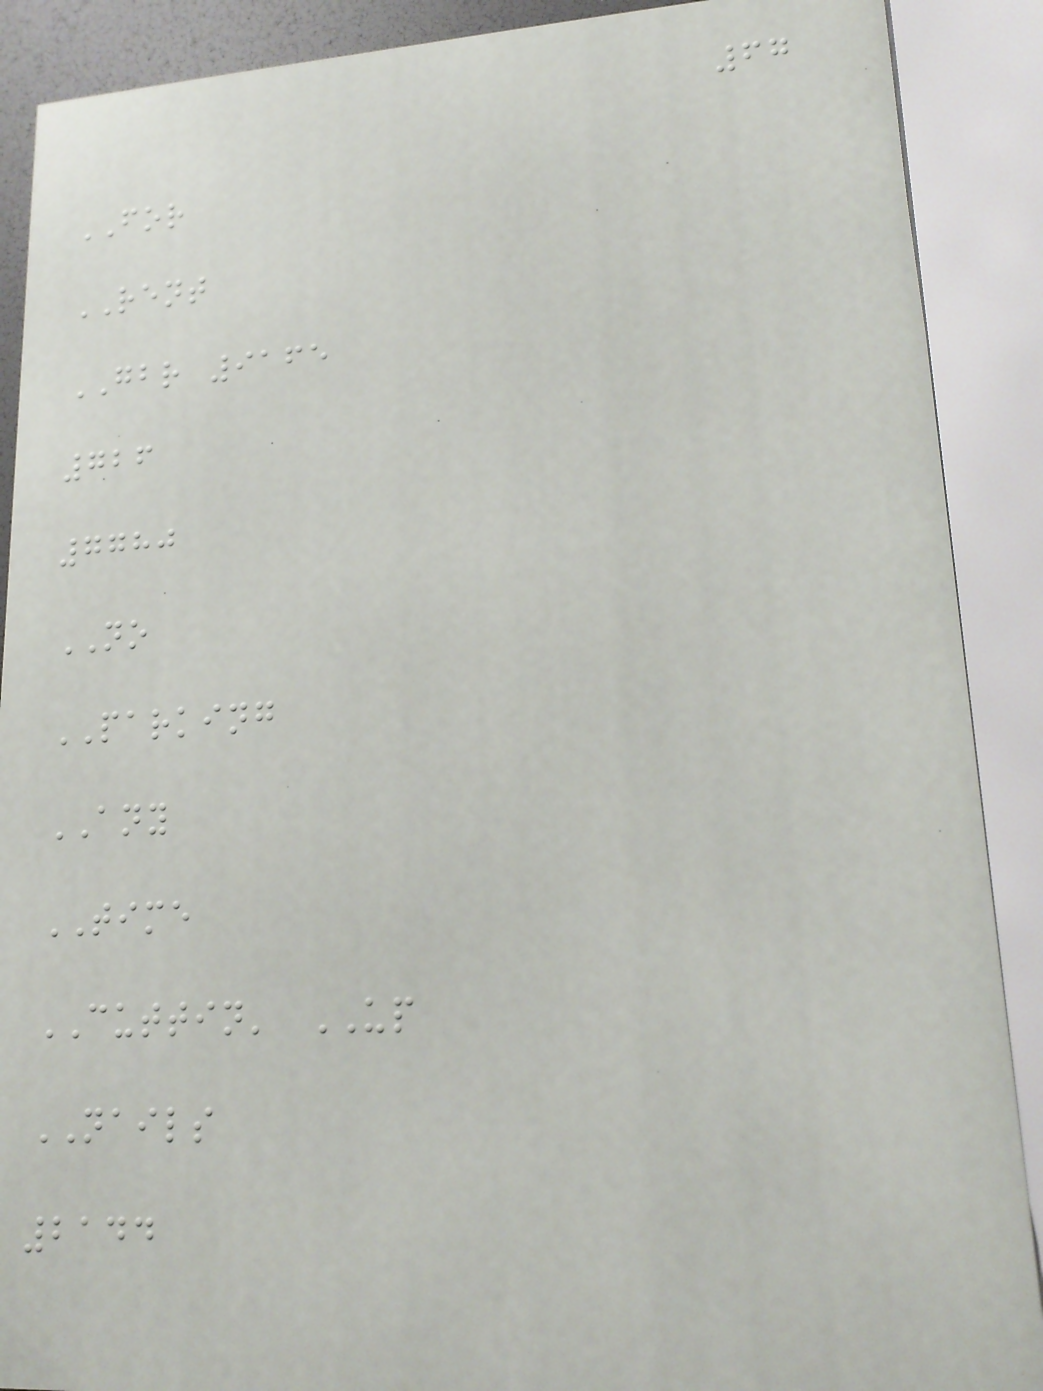67
FOR
RENT
GBR 9165
726
7780
NO
PARKING
ANY
TIME
CUTTIN' UP
NAILS
2144
